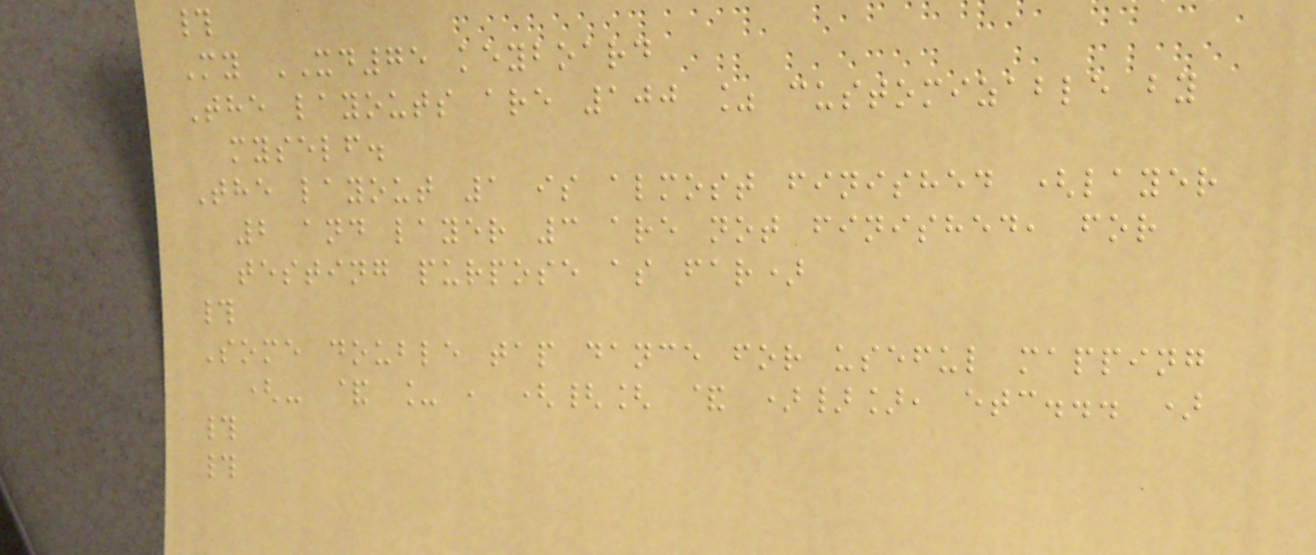#
My XD75 keyboard
The layouts are 100 % customizable by
myself.
The layout 1 is almost finished (layer
2 and layer 3 are not finished, for
testing purpose as far)
#
Some double tap dance for useful mapping
(- & _ , ({[ & )}], etc... )
#
#
